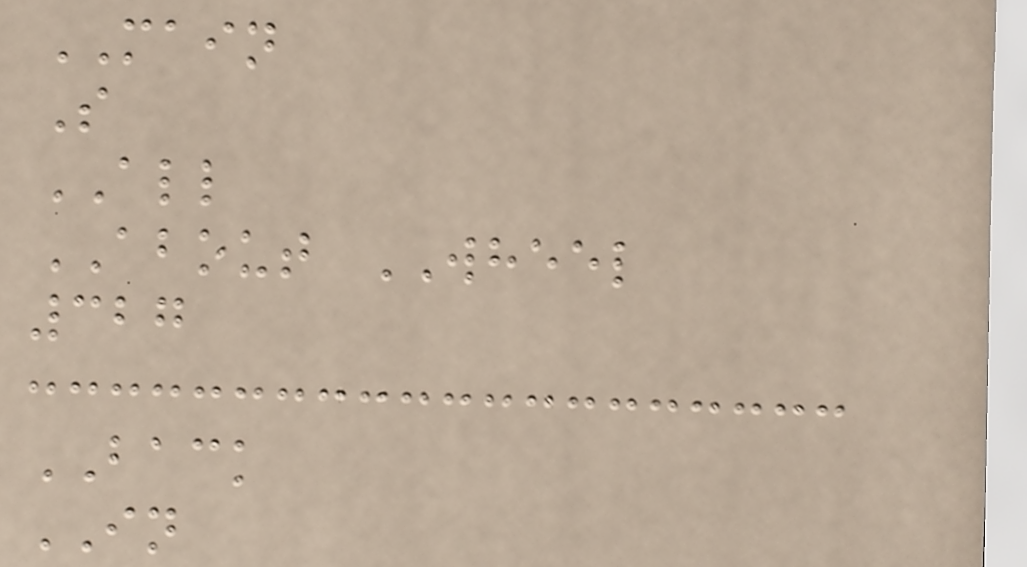MAIN
S
ALL
ABOUT WHEEL
327
BACK
IN
